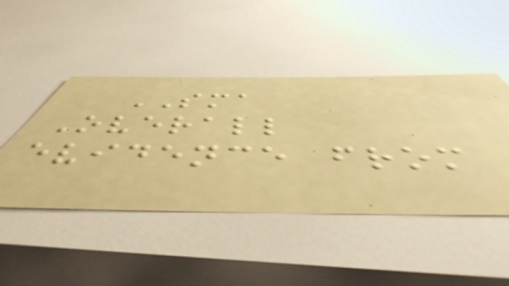SMA
Overall
evidence from
